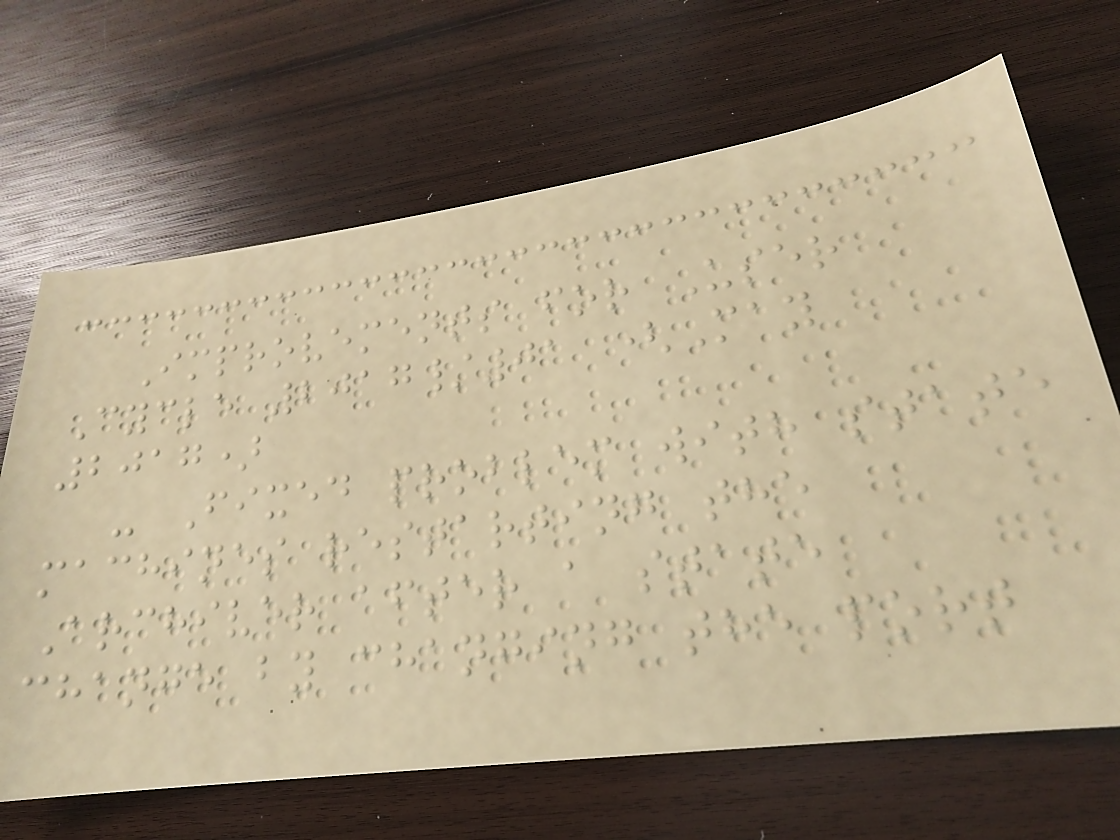Improvements for User
Cycle 2017/01 (May
2017)
- Fixed problem with state
machines restarting the
Archiver after a state
change by changing the port
